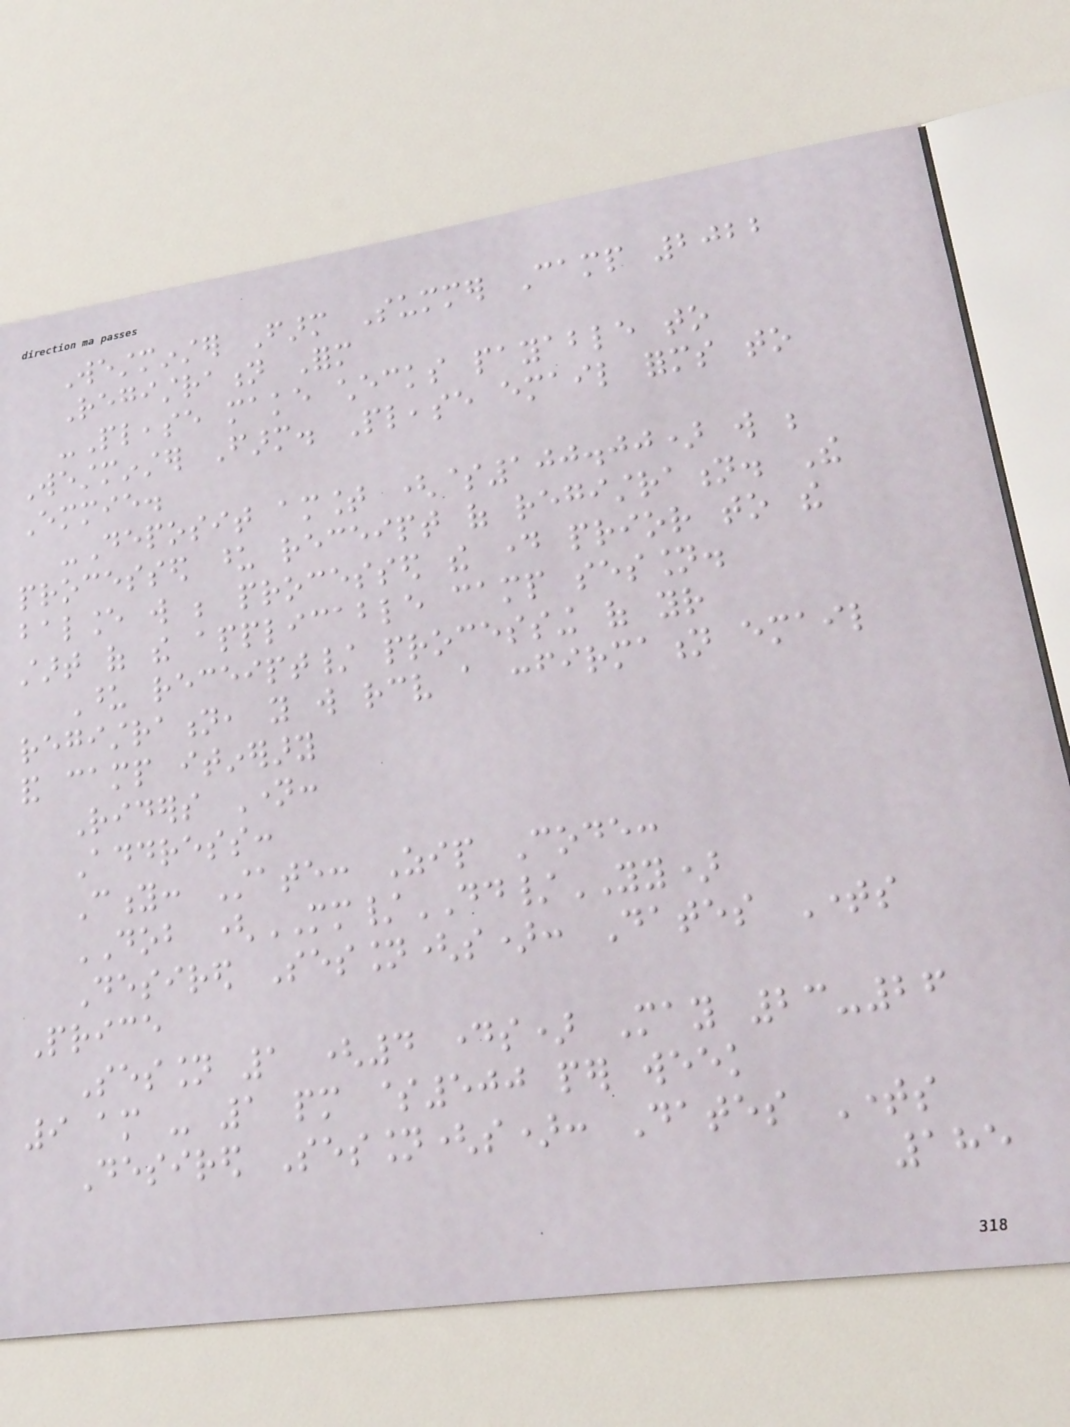Westminster Farm Summer Camp 2022
Registration Form
-Please make checks payable to
Westminster Farm. Please email forms to
Emmie.
-Deposit amount ($100.00) will be
processed upon receipt of registration. The
balance will be processed the day prior to the
start of the applicable camp session.
Upon receipt/ processing of your
registration, you will receive a confirmation email
and camp itinerary
Riders Name:
Address:
City: State: Zip Code:
DOB (MM/DD/YY)
Desired Session(s): Dates Times
Price
Session 1 (4 days) May 23-26
9 am - 1 pm $500 per week
Desired Session(s): Dates Times
185
